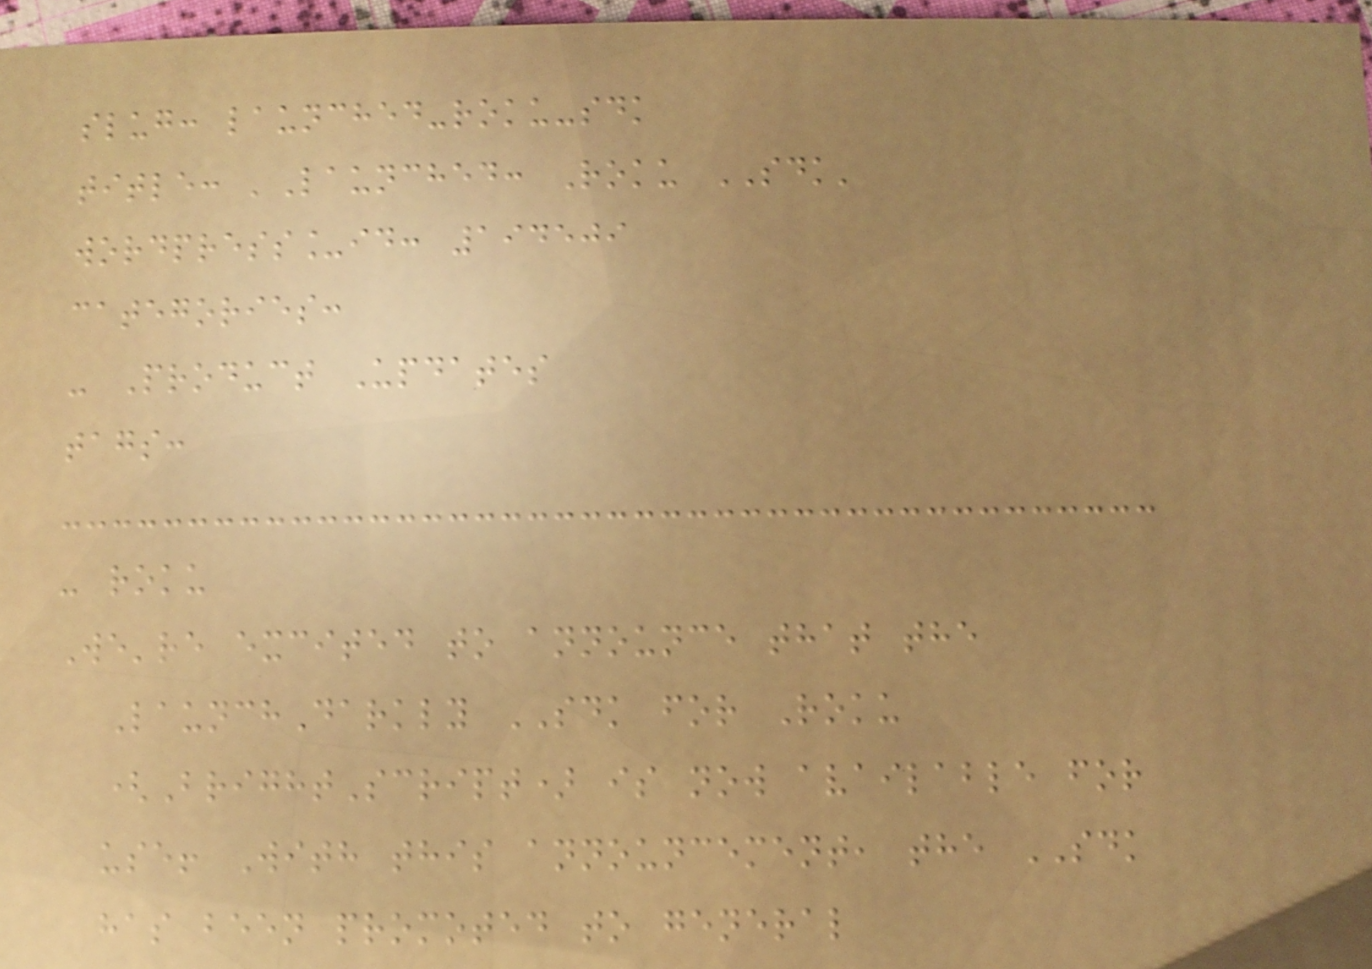slug: launched-roku-sdk
title: 'Launched: Roku SDK'
wordpress_id: 194509
categories:
- Product Updates
tags:
- roku
We're excited to announce that the
LaunchDarkly SDK for Roku
(BrightScript) is now available for
use! With this announcement, the SDK
has been promoted to general
